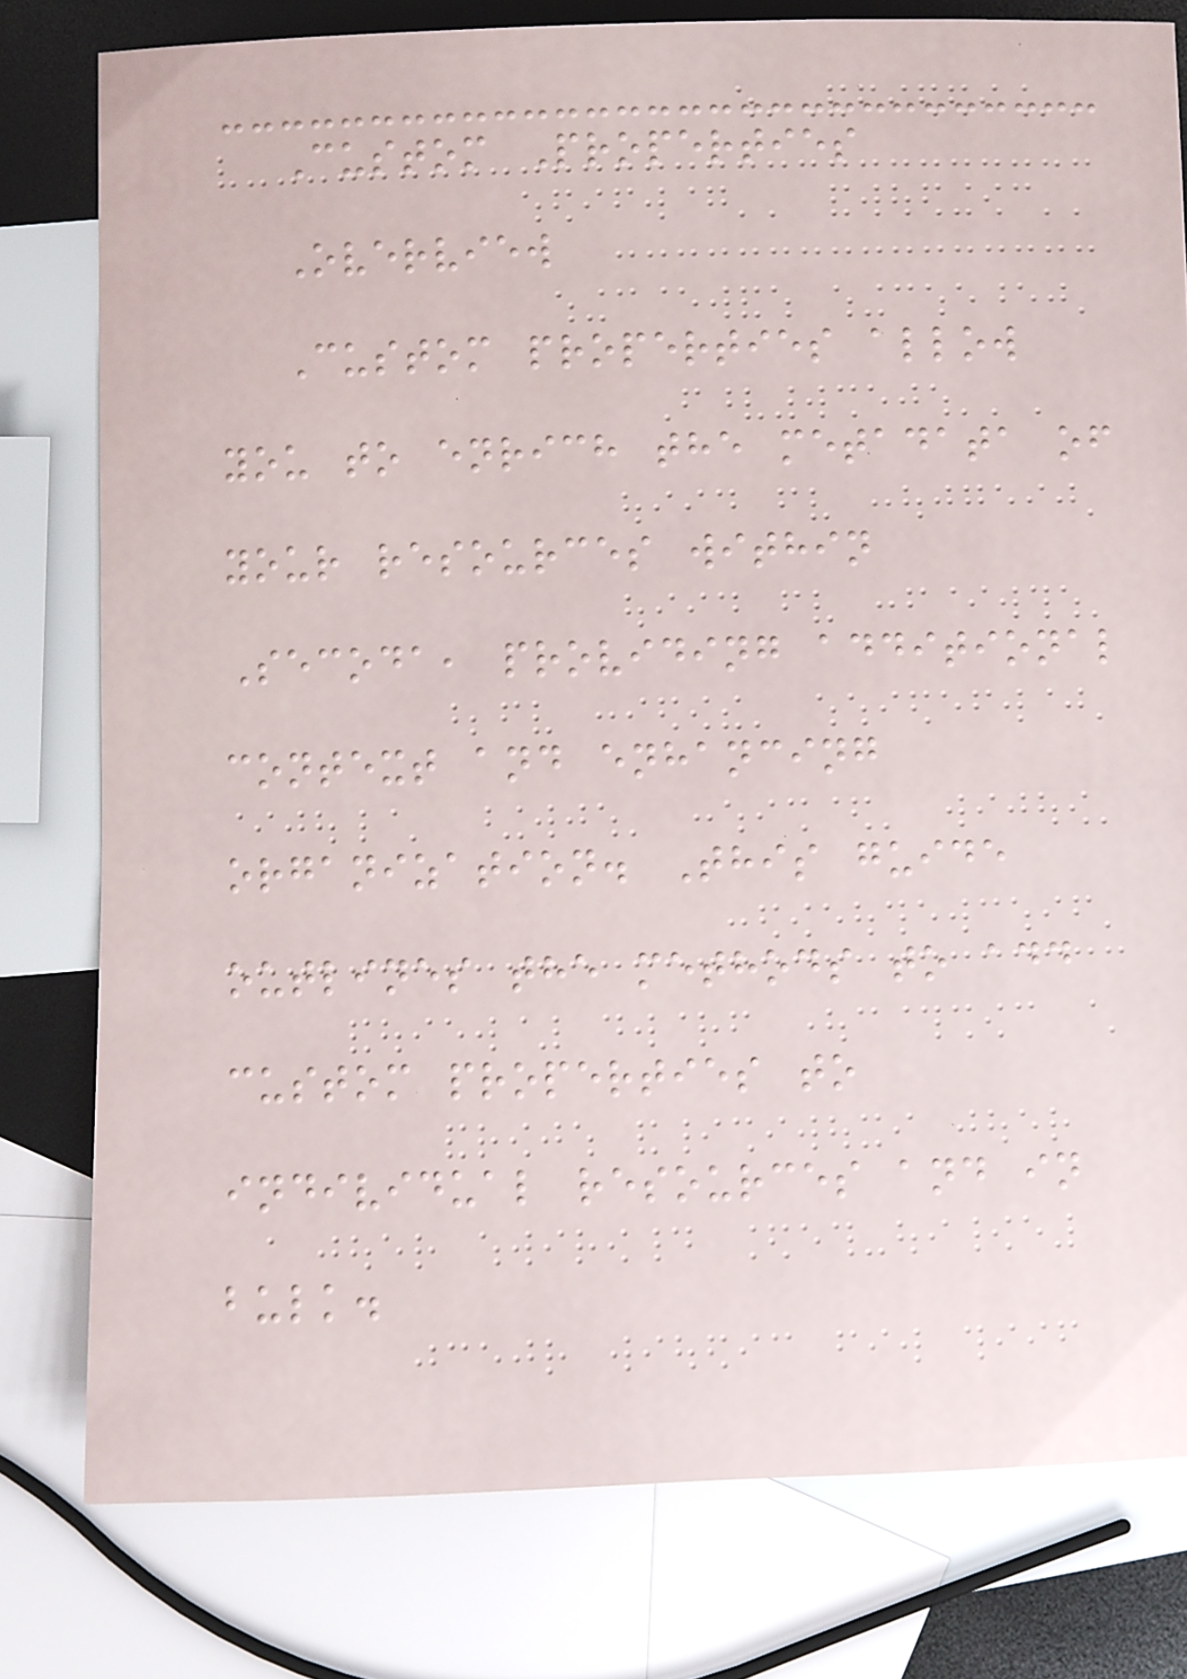Custom Properties
Overview
Custom properties allow
you to enrich the metadata of
your resources within
Secoda, providing additional
context and enhancing
organization. This guide
outlines the methods to add
custom properties to
individual resources and in
bulk.
